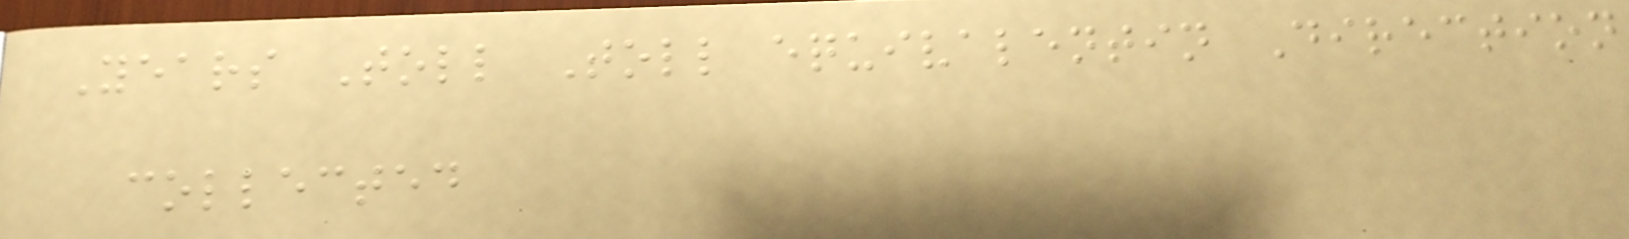Years Toll Toll equivalentin Direction
collected
